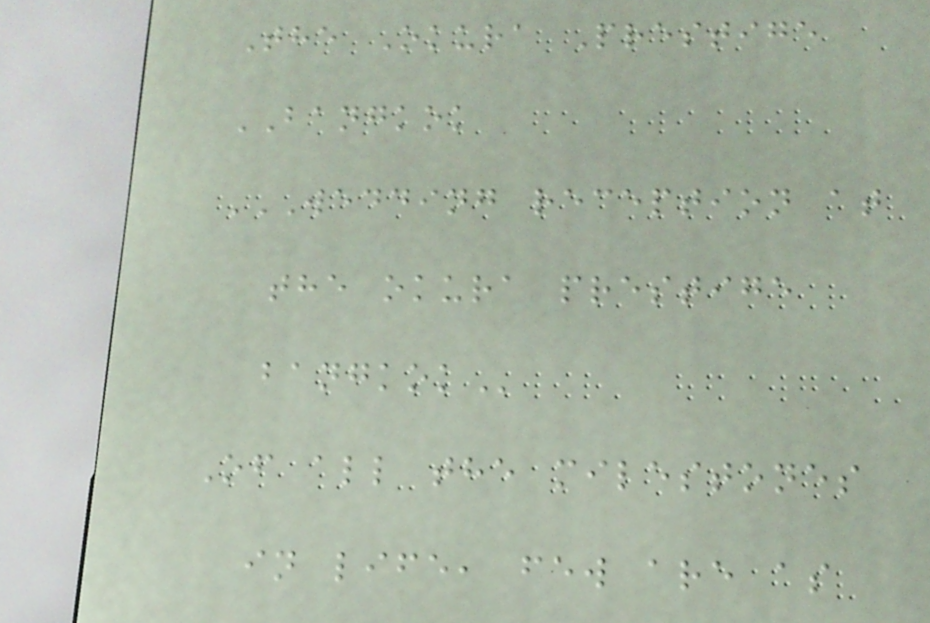The Okura Prestige
BANGKOK
WEDDING RECEPTION AT
THE OKURA PRESTIGE
BANGKOK
Of all the milestones
in life, few are as
